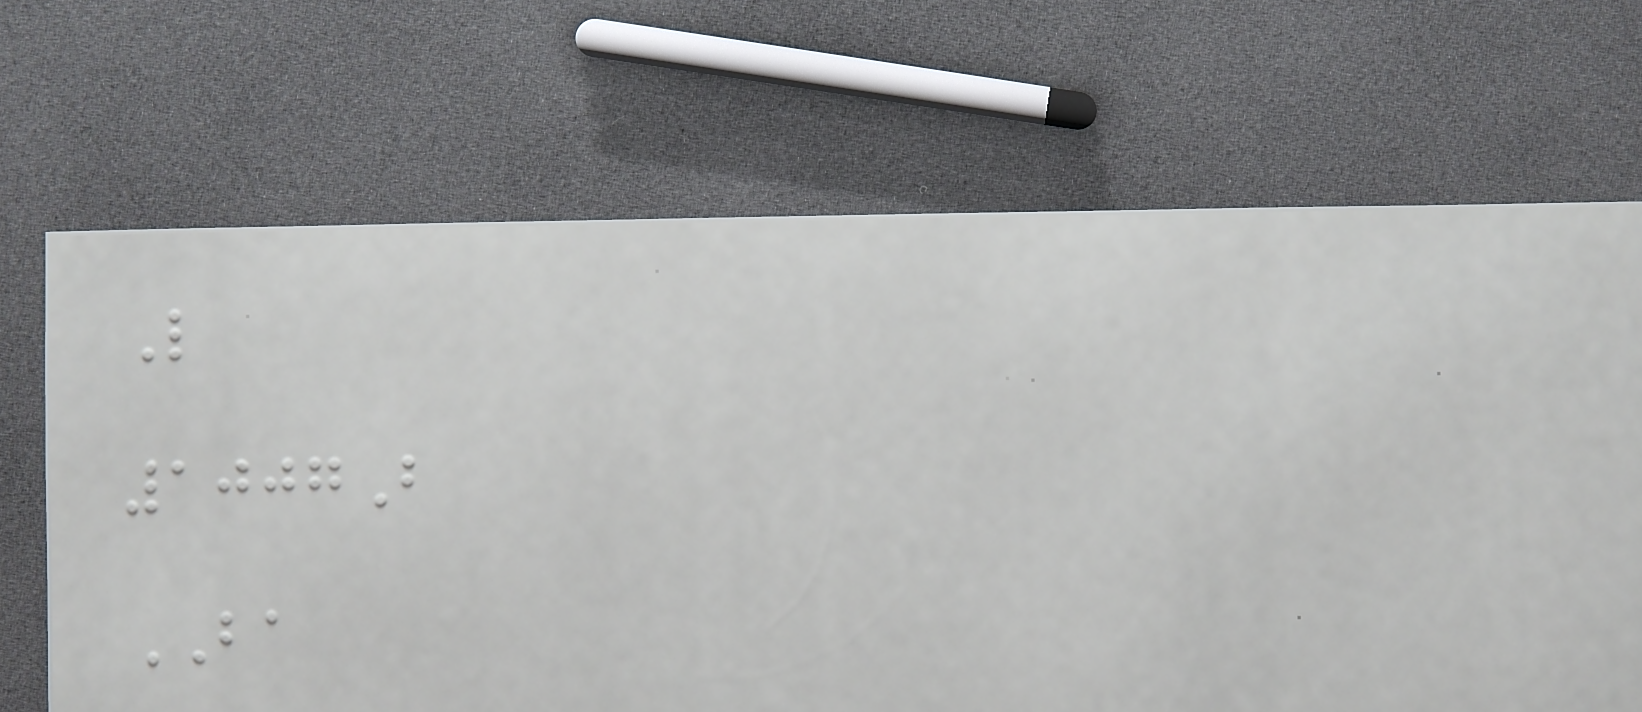L
1007B
BA
